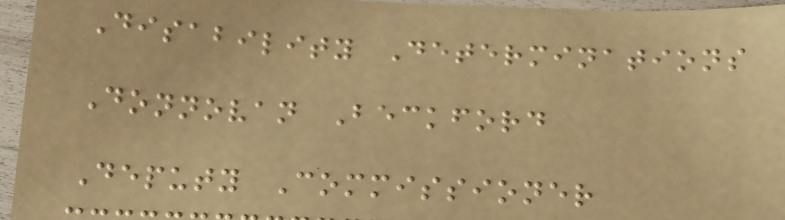Disability Determinations
Donnovan Beckford
Deputy Commissioner
